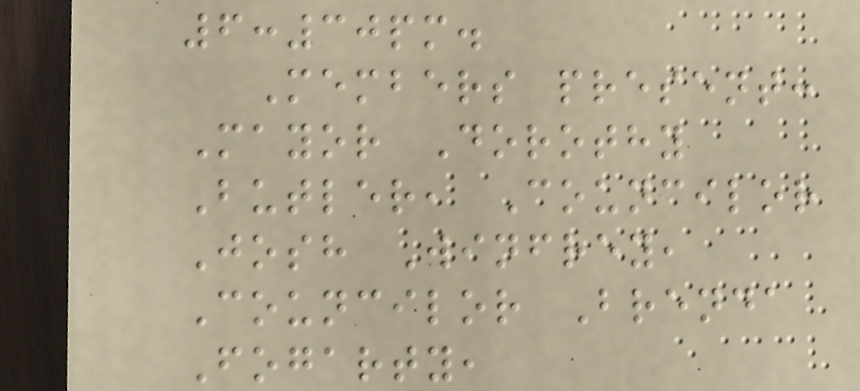6:30pm.
Members present:
Mayor Dorothy
Butler, Councilor
Josh Winfrey,
Councilor Brenda
Fogarty,
